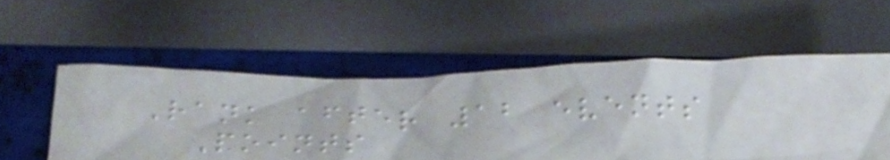Rank after 12 events
Points
